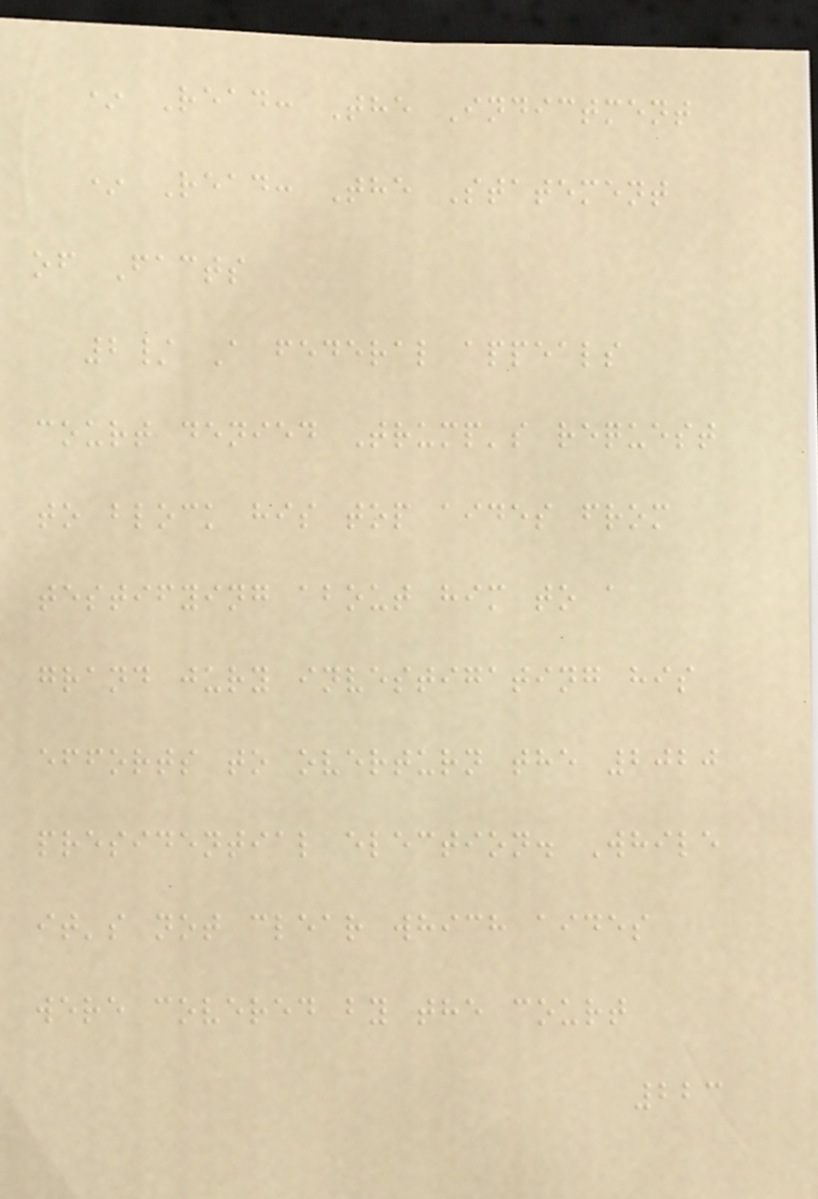* Read: The Indictment
* Read: The Statement
of Facts
2/ A federal appeals
court denied Trump's request
to block his top aides from
testifying about him to a
grand jury investigating his
efforts to overturn the 2020
presidential election. While
it's not clear which aides
were covered by the court
223
